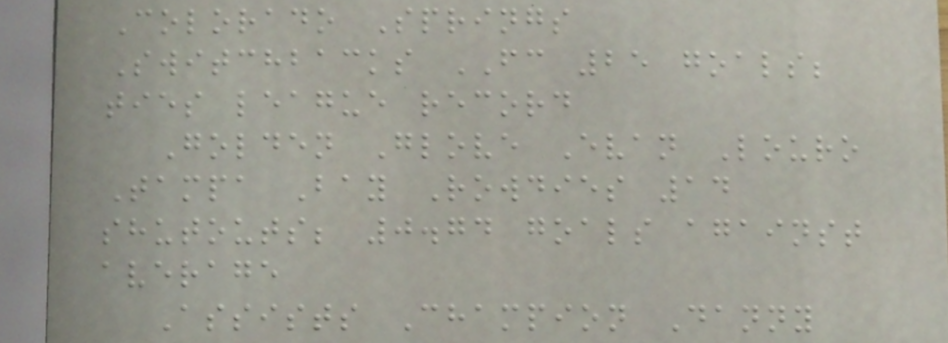Colorado Springs
Switchbacks FC 25 goals;
ties league record
Golden Glove Evan Louro
Tampa Bay Rowdies 14
shutouts; 0.74 goals against
average
Assists Champion Danny
